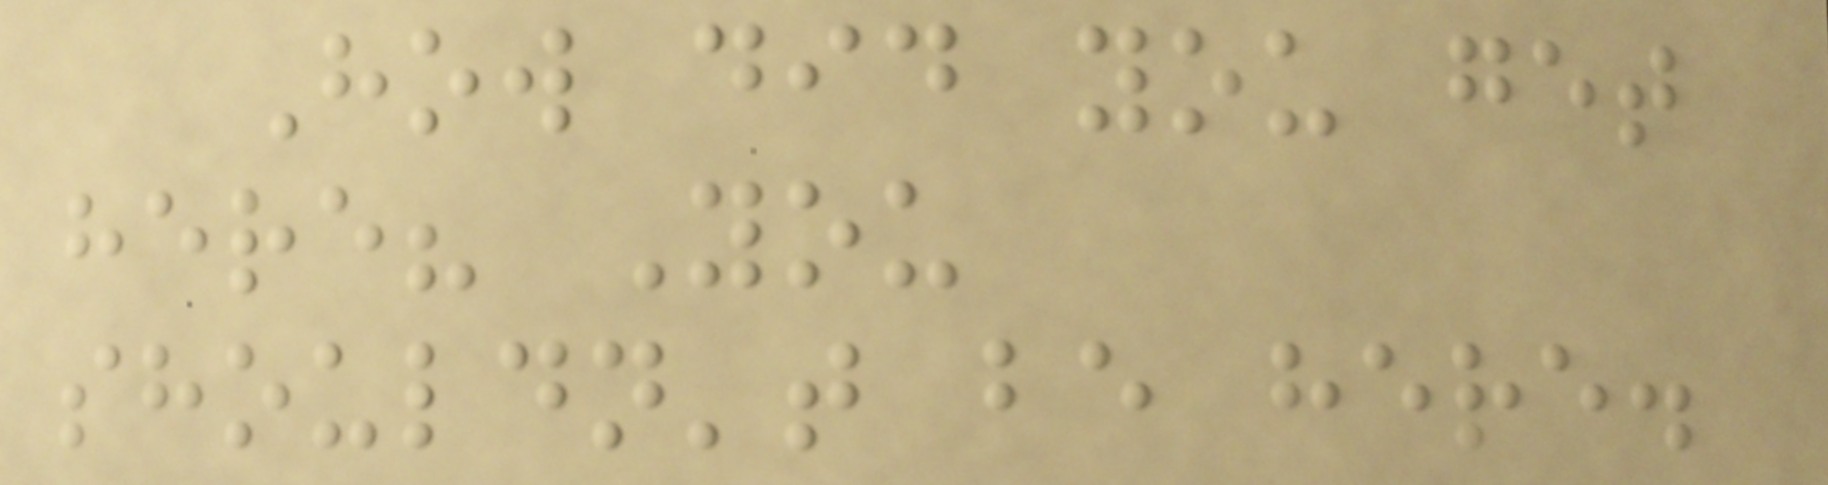How did you get
here? You
shouldn't be here.
